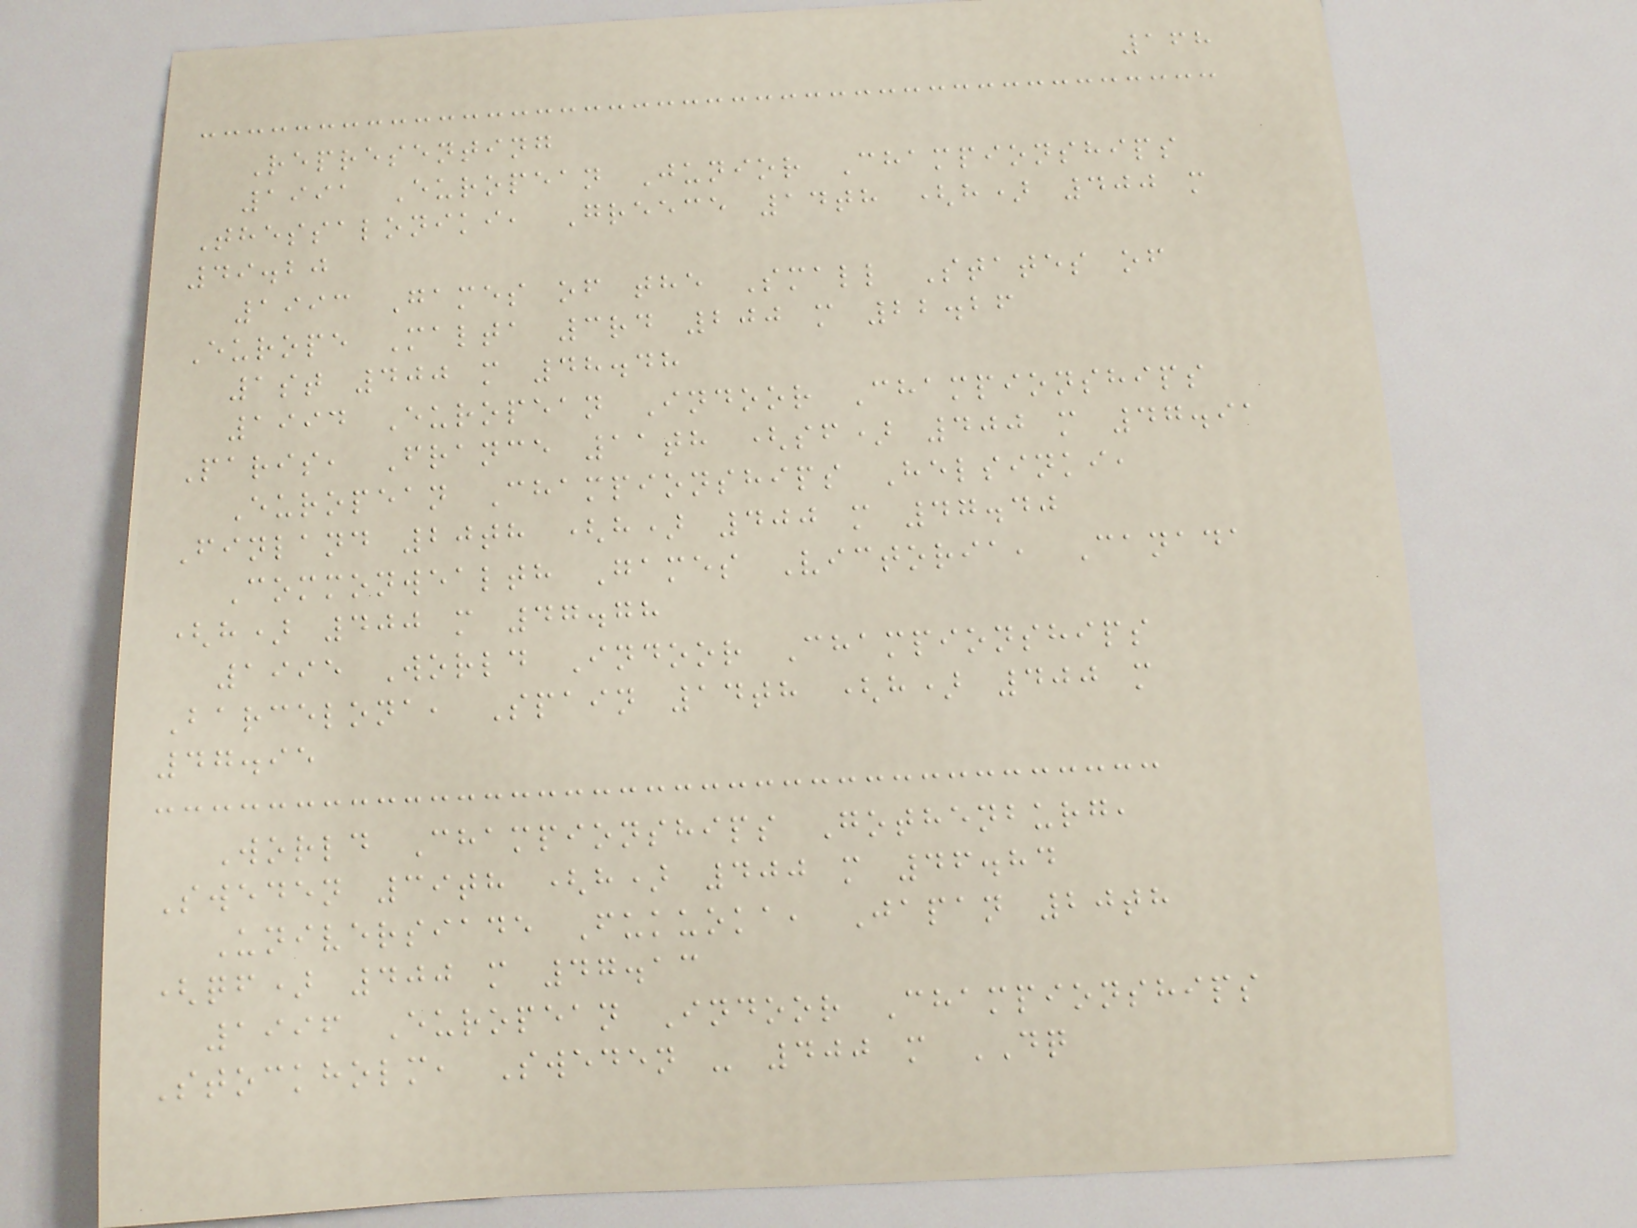168
Representing
1991 European Junior Championships
Thessaloniki, Greece 14th (h) 400 m
49.20
1993 Games of the Small States of
Europe Malta 3rd 200 m 22.26
1st 400 m 48.48
1994 European Indoor Championships
Paris, France 11th (sf) 400 m 47.91
European Championships Helsinki,
Finland 20th (h) 400 m 47.40
Commonwealth Games Victoria, Canada
(h) 400 m 47.78
1995 World Indoor Championships
Barcelona, Spain 14th (h) 400 m
47.95
World Championships Gothenburg,
Sweden 39th (h) 400 m 46.84
Universiade Fukuoka, Japan 20th
(qf) 400 m 47.13
1996 European Indoor Championships
Stockholm, Sweden - 400 m DQ
